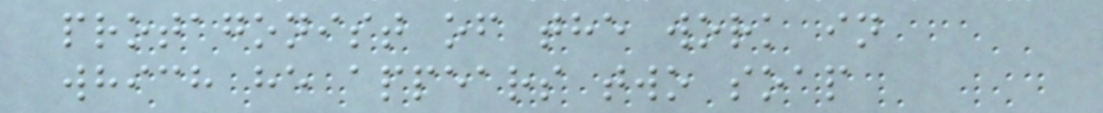protagonist of the work in
which he appears two soap
